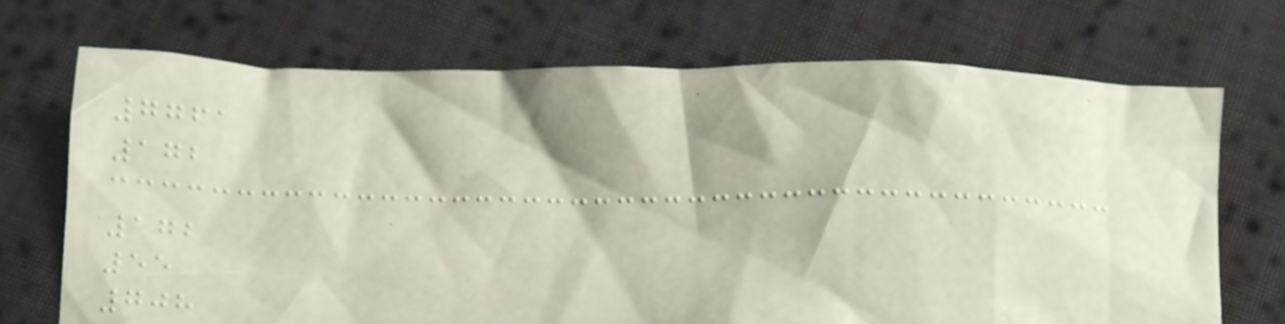7761
172
172
55
708
